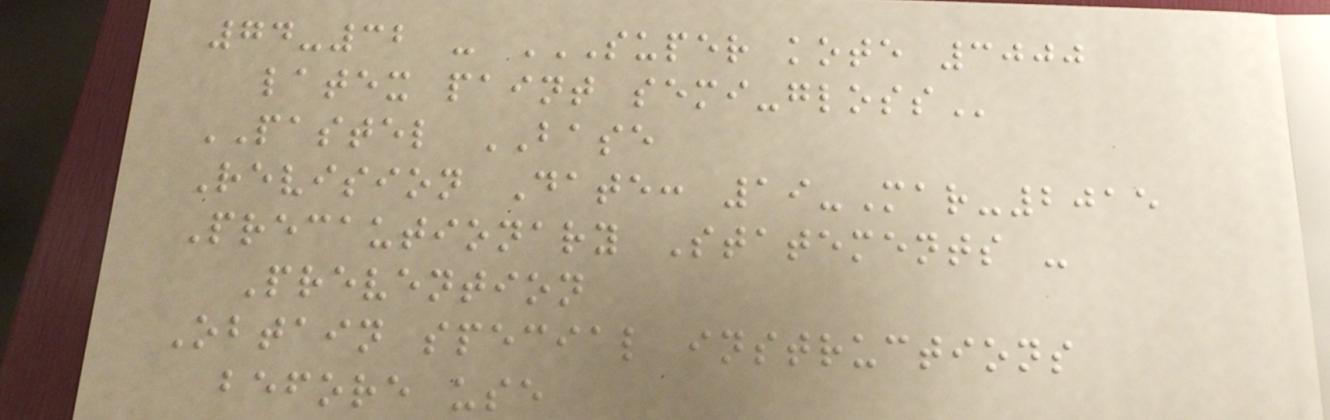74-32 - SUPER KOTE 3000
LATEX PAINT SEMI-GLOSS
PASTEL BASE
Revision Date: 19-Mar-2015
Precautionary Statements -
Prevention
Obtain special instructions
before use
